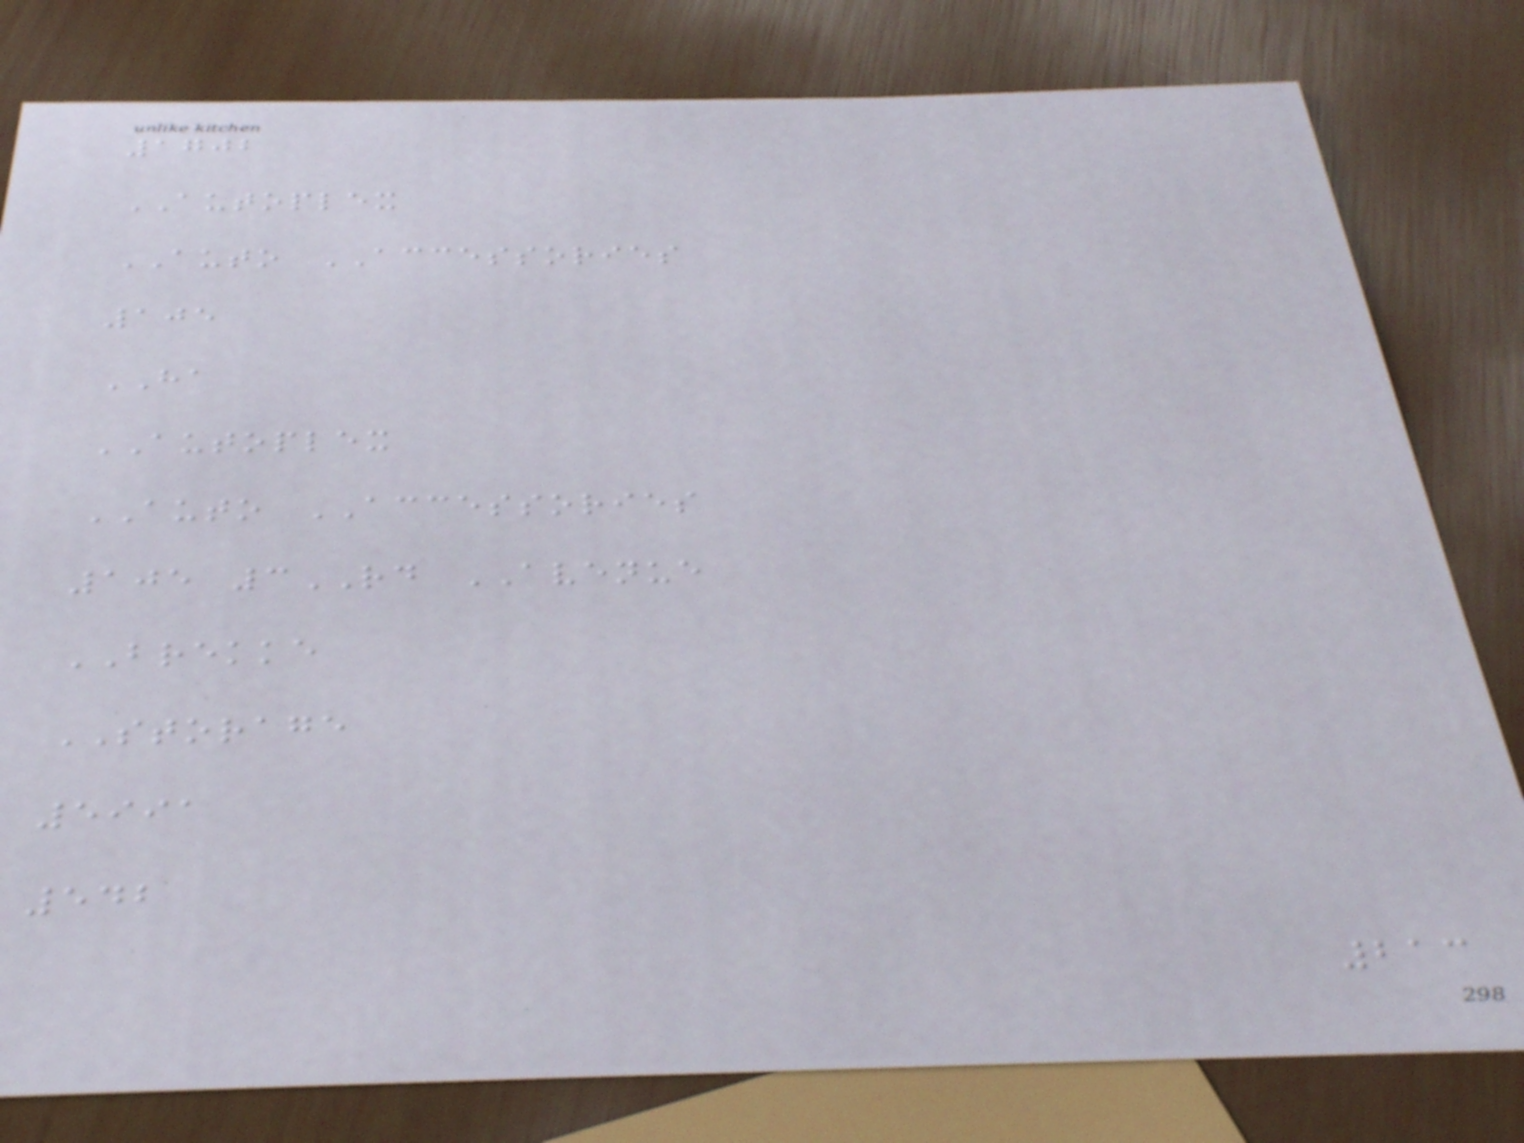1702
AUTOPLEX
AUTO ACCESSORIES
105
HA
AUTOPLEX
AUTO ACCESSORIES
105 3RD AVENUE
BREKKE
STORAGE
5991
542
213
